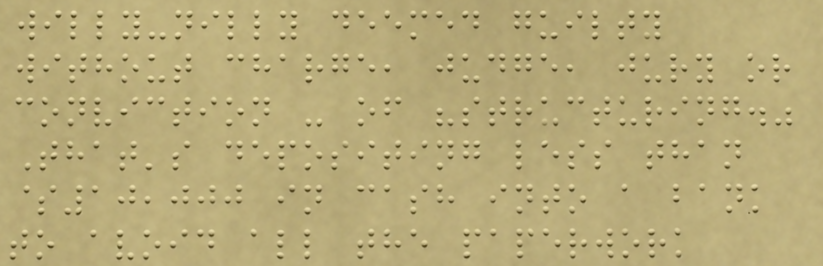willy-nilly deemed guilty
without charge, judge, jury or
conviction - of "structuring."
That's depositing less than
$10,000 in cash into a bank
to avoid all the paperwork
